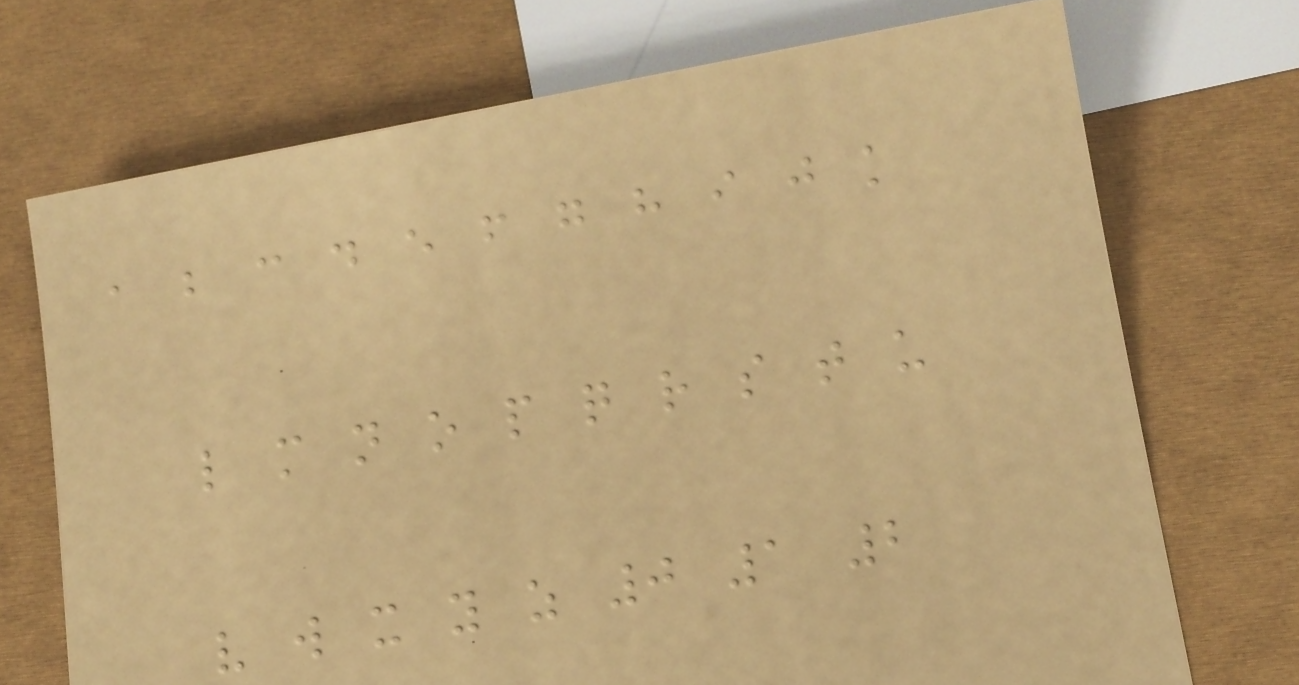a b c d e f g h i j k
l m n o p q r s t u
v w x y z 0 1 2
